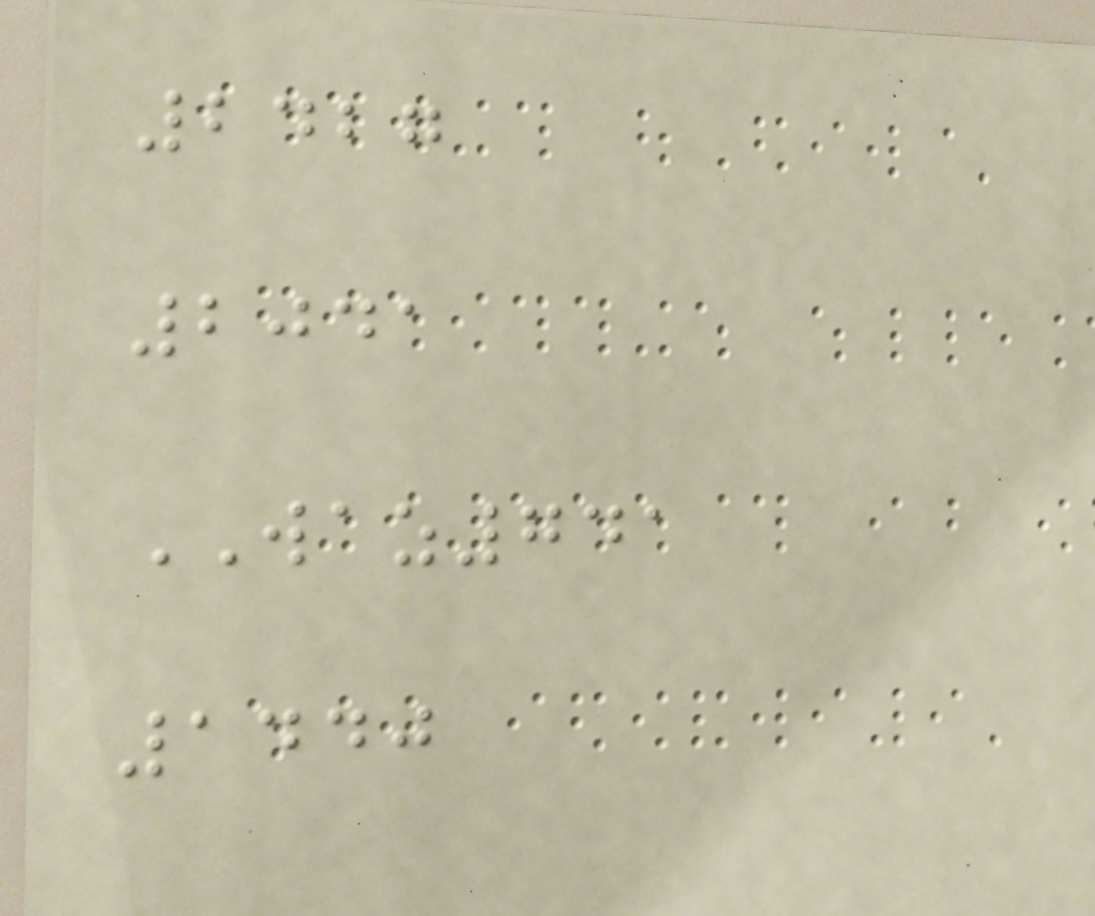2427
2041
WAZ741
1440
